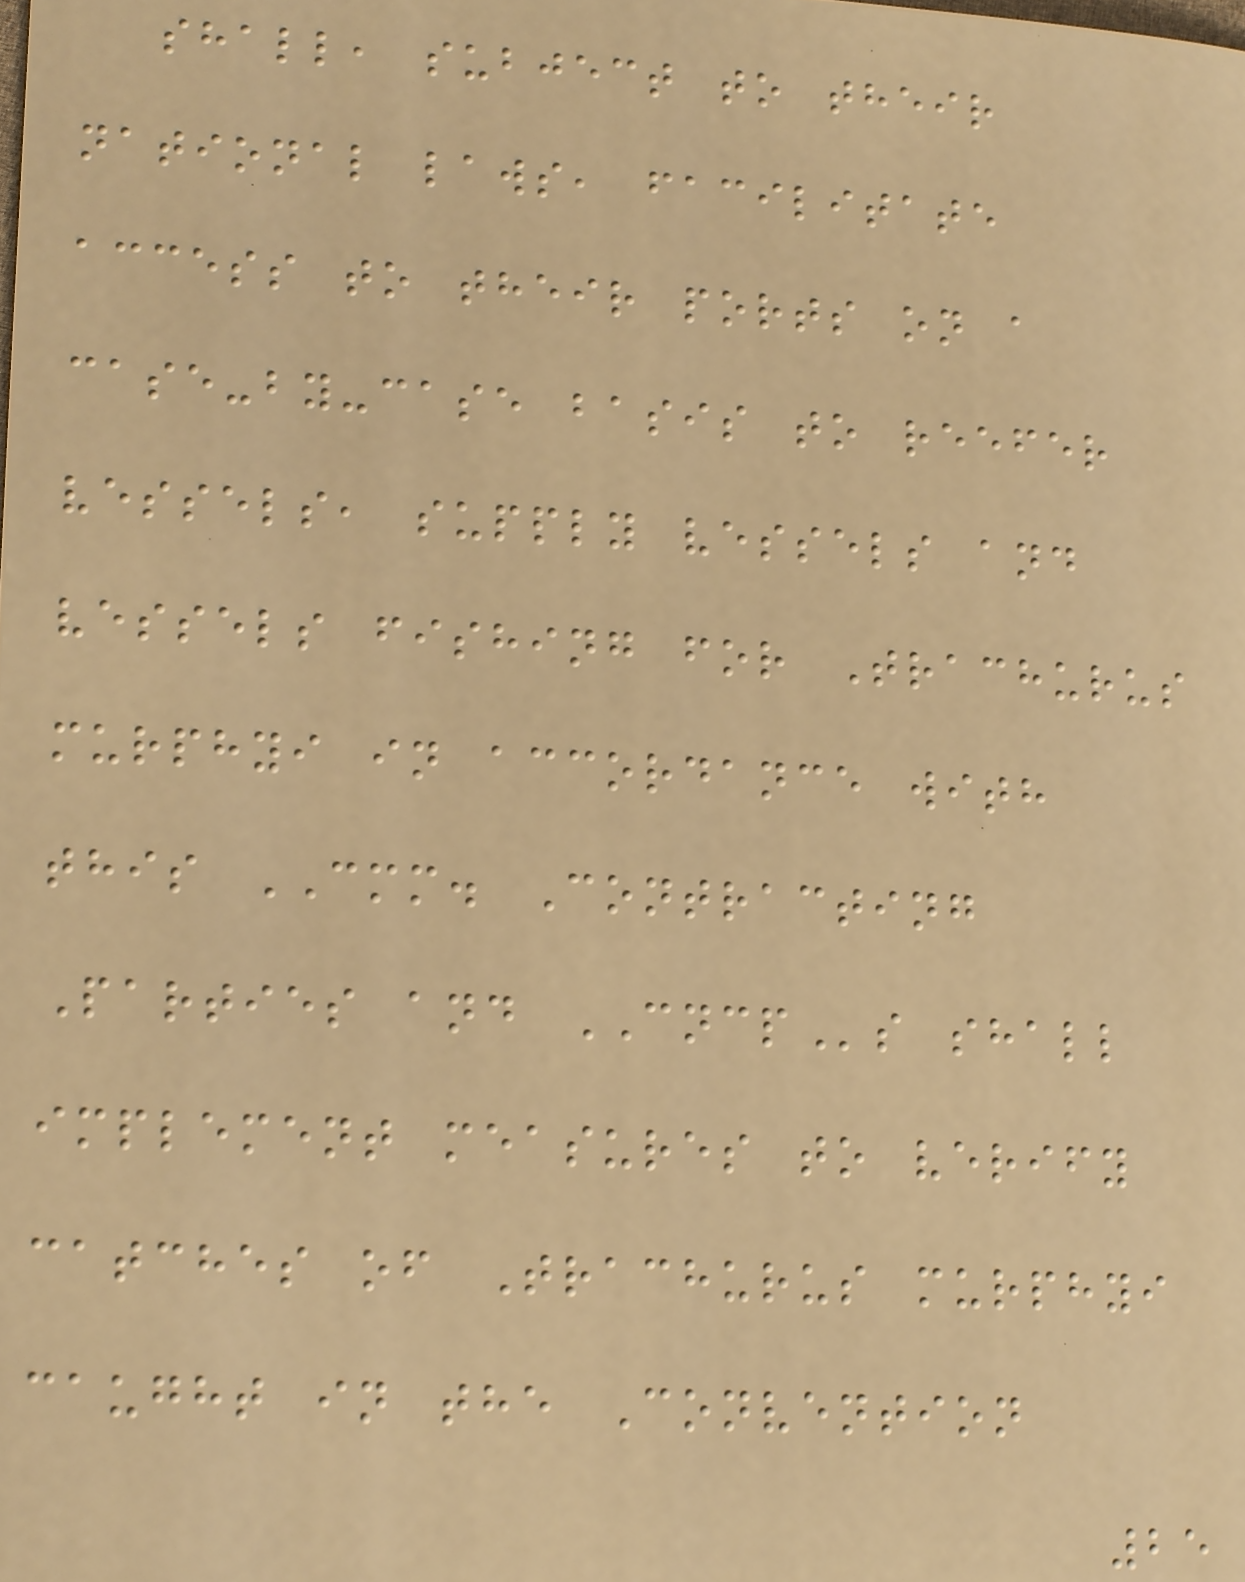shall, subject to their
national laws, facilitate
access to their ports on a
case-by-case basis to reefer
vessels, supply vessels and
vessels fishing for Trachurus
murphyi in accordance with
this CMM. Contracting
Parties and CNCPs shall
implement measures to verify
catches of Trachurus murphyi
caught in the Convention
25
